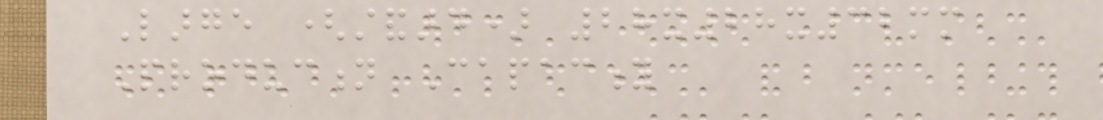Large (standard) 28x28x32mm
Production Capacity
